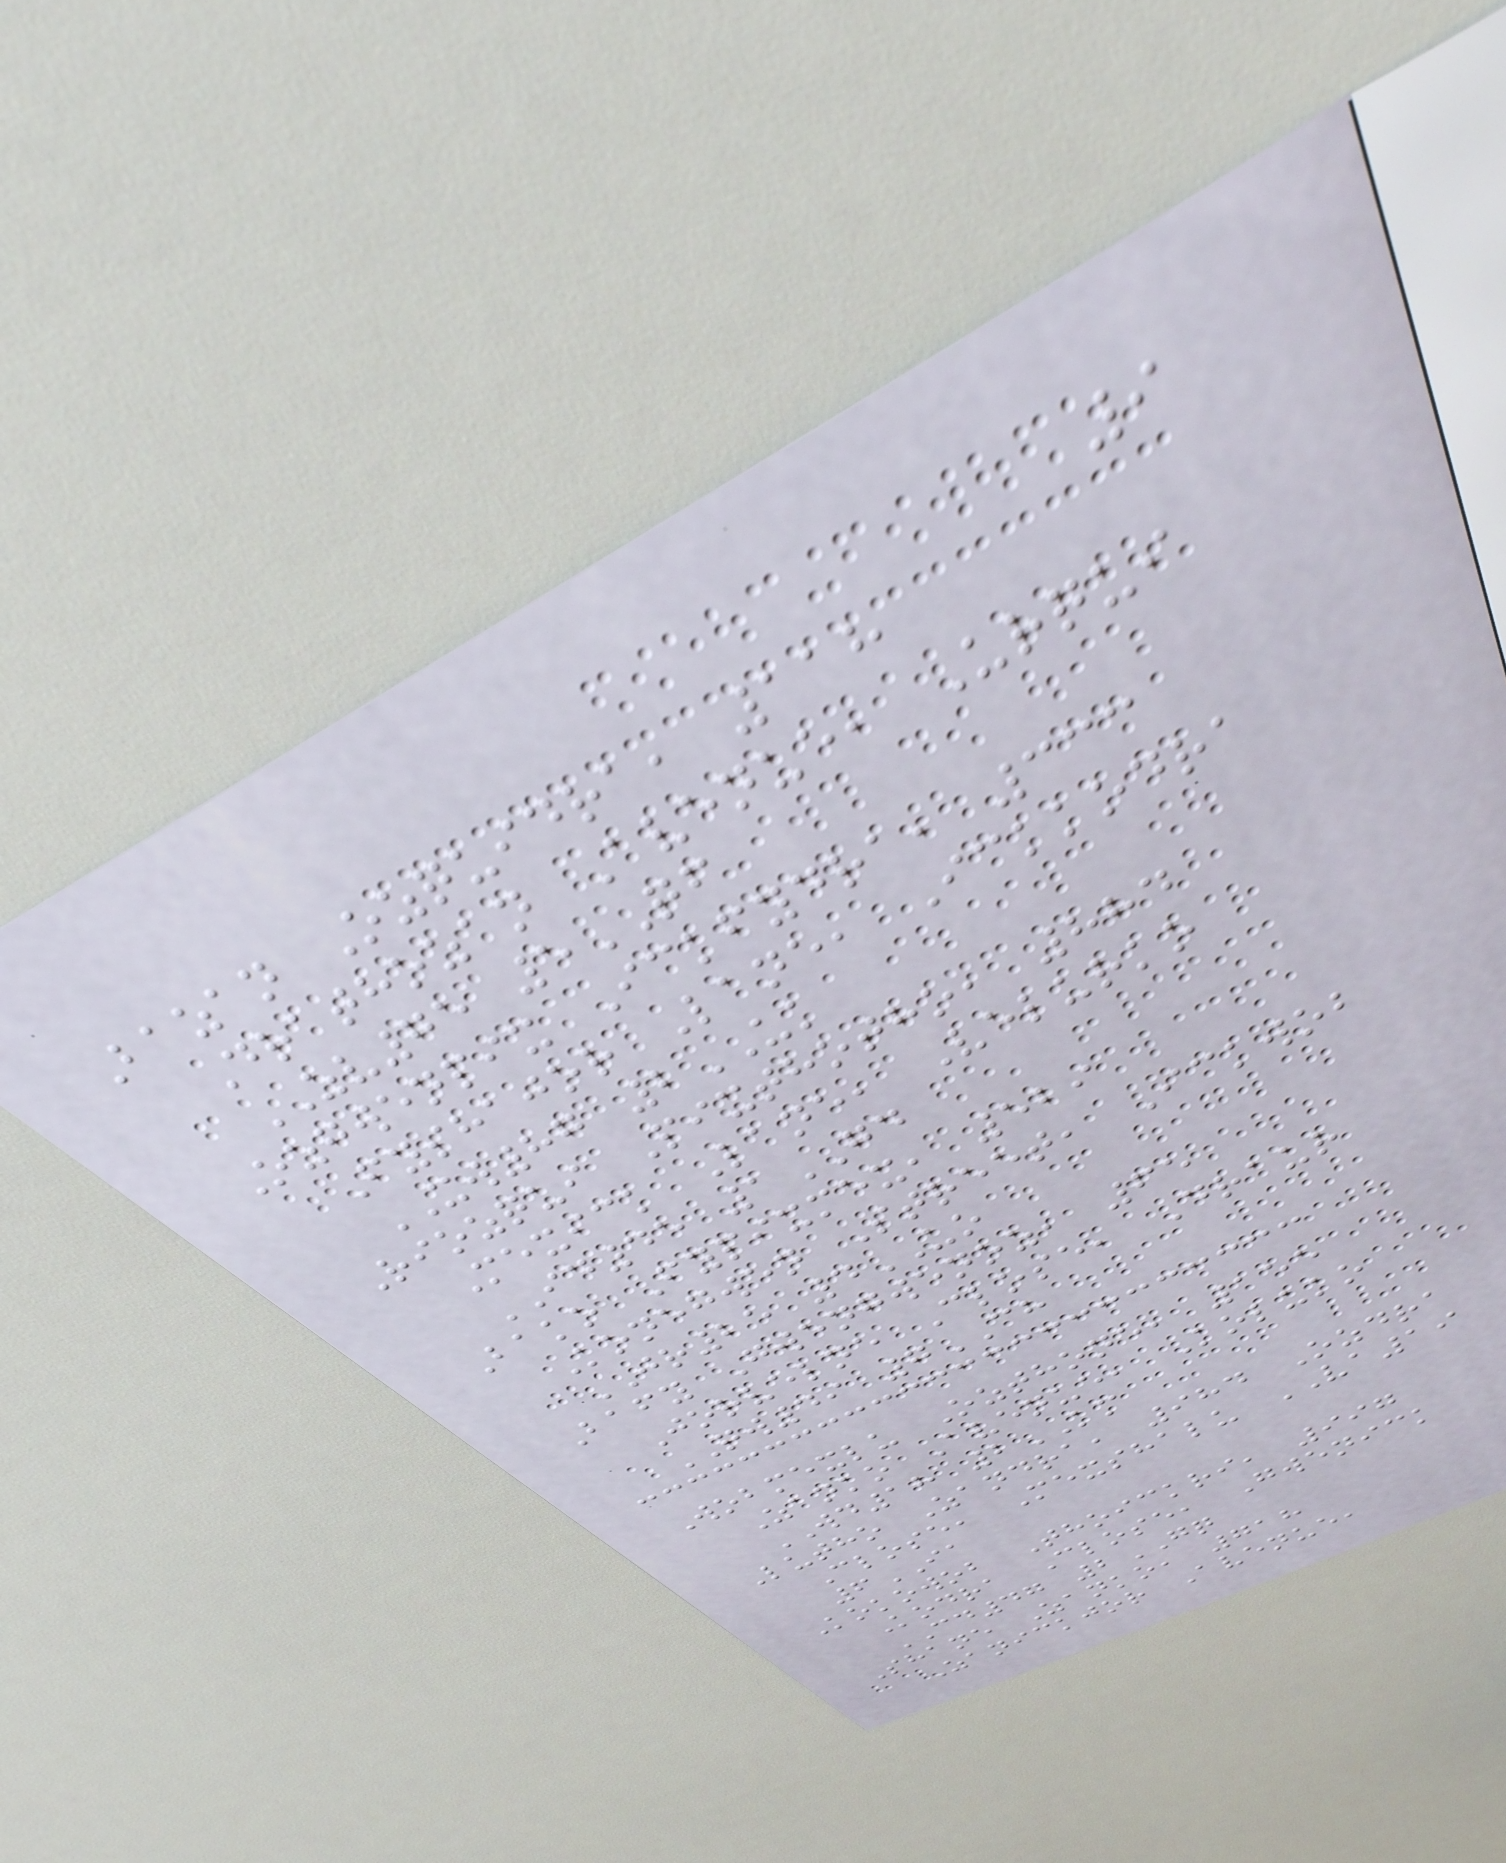9
Bazan Ozquidra, 118
Drathozan Avenue, Urqui
ZV75 5QF
Ozgwenpix Ickfydra, 333
Fyshajor Lane, Ickkodra
XW87 2UK
Riozqui Pixthotho, 884
Mexick Lane, Velurko
ID45 1GD
Bako Fypixmex, 529
Konegwen Street, Ickwob
JR25 4UO
Bafy Gwengwenoz, 65
Jorvelne Close, Draur
QW49 7CH
Wobmexlu Ozthone, 155
Zanko Avenue, Koluko
WD18 2KM
Lutho Zandra, 984 Ozdra
Close, Mexshalu VA19
6IA
Kokowob Thoickri, 997
Kodra Close, Gwenick
CD47 2GQ
Shane Zanko, 718
Zanickjor Avenue,
